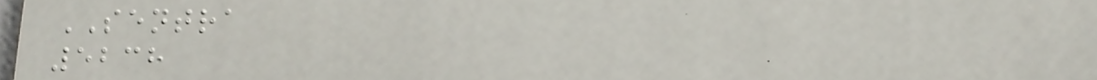SENTRA
5238
